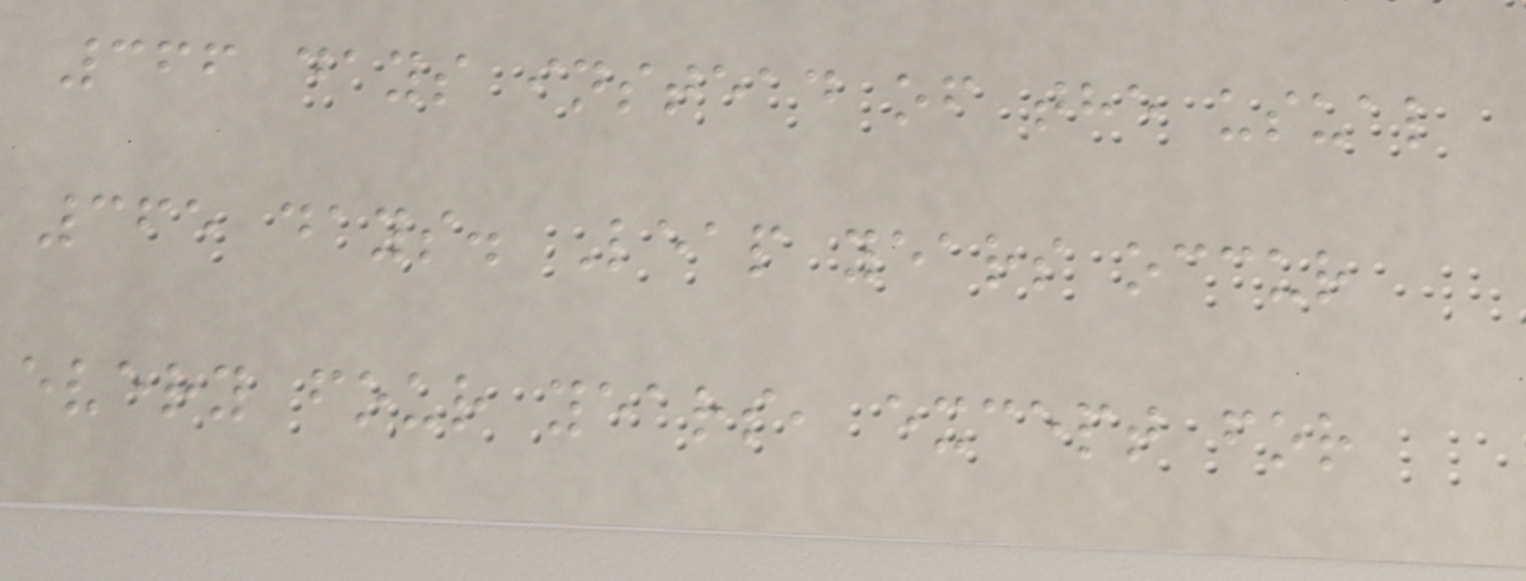366 days instead of the usual
365 days. Leap years occur
every four years, except for
